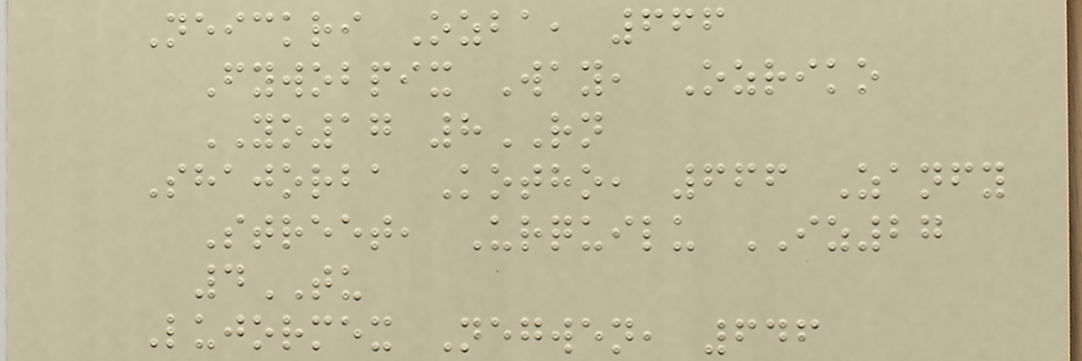Neickri Ozba, 666
Fywobpix Way, Ozriko
YO17 8RN
Shajorba Kotho, 666 Zanfy
Street, Urquilu IZ27
4TU
Lujormex Negwen, 646
